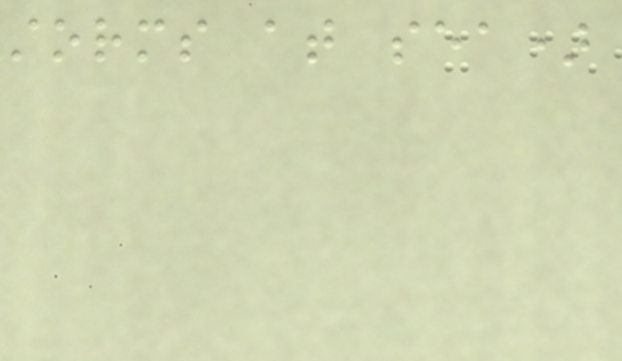storms at sea)
